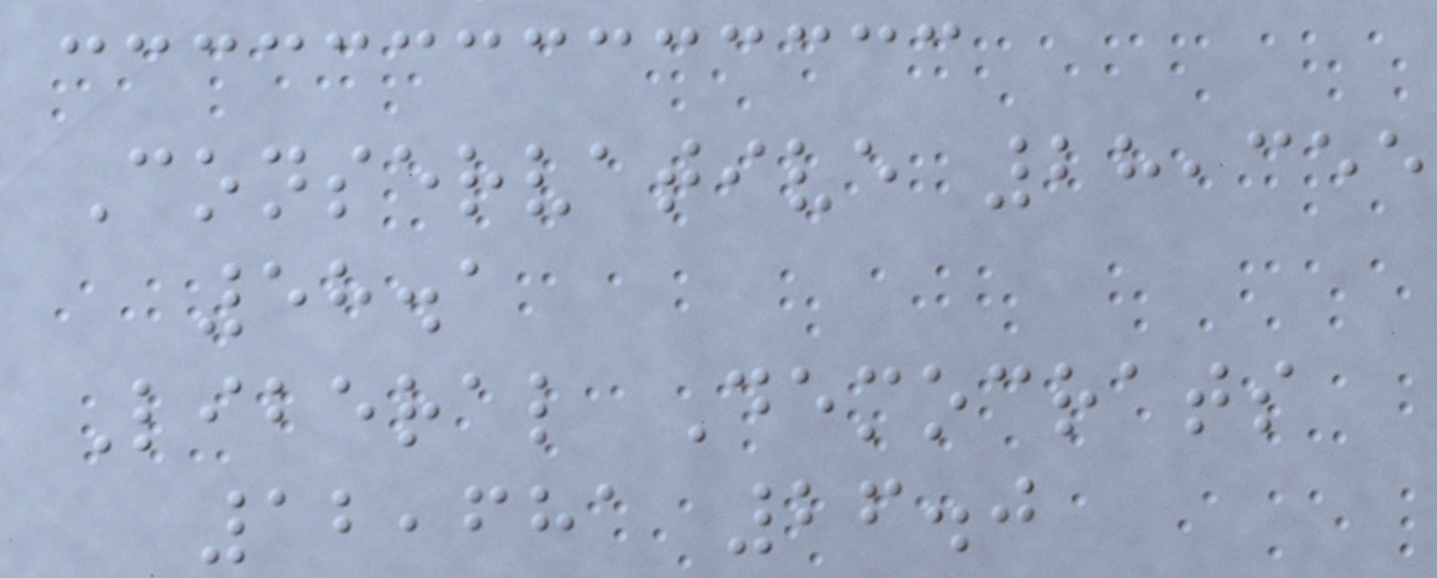Conservative 28,355
58.1
Liberal Democrats
12,681 26.0
